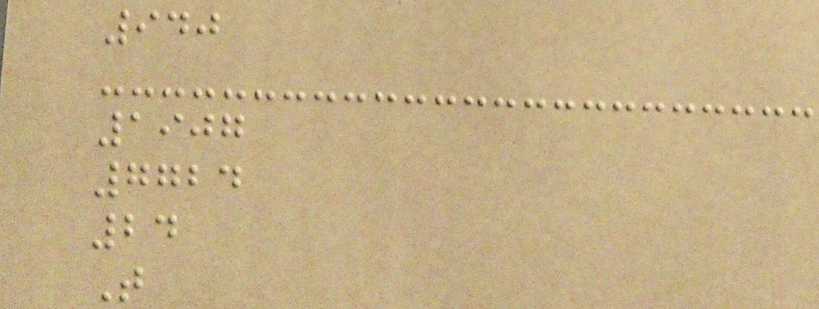940
1907
7724
24
T
